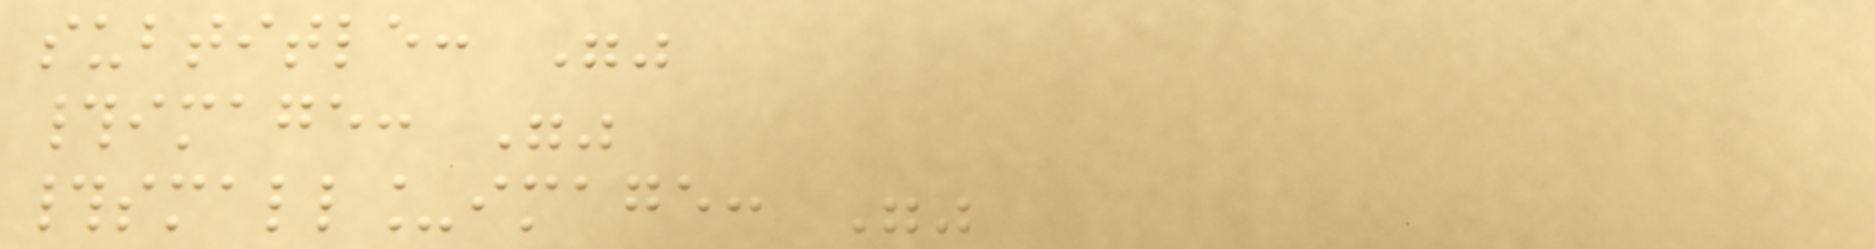subtitle: ""
#image: ""
#small_image: ""
